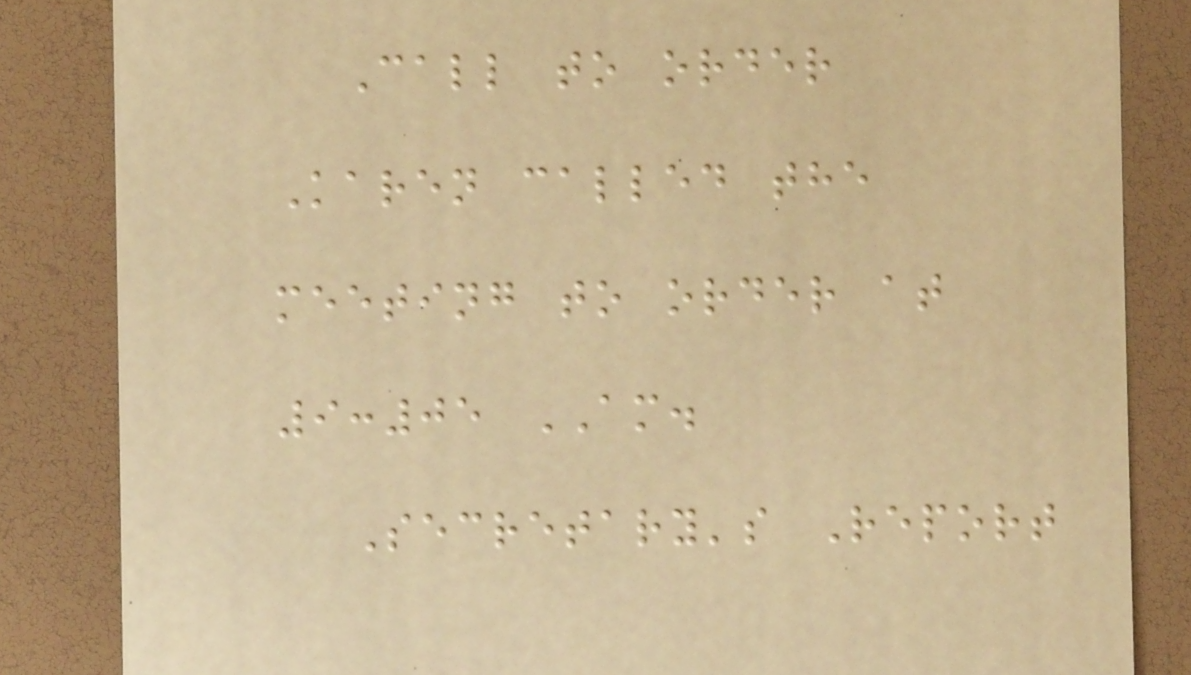Call to order
Karen called the
meeting to order at
9:05 AM.
Secretary's Report
